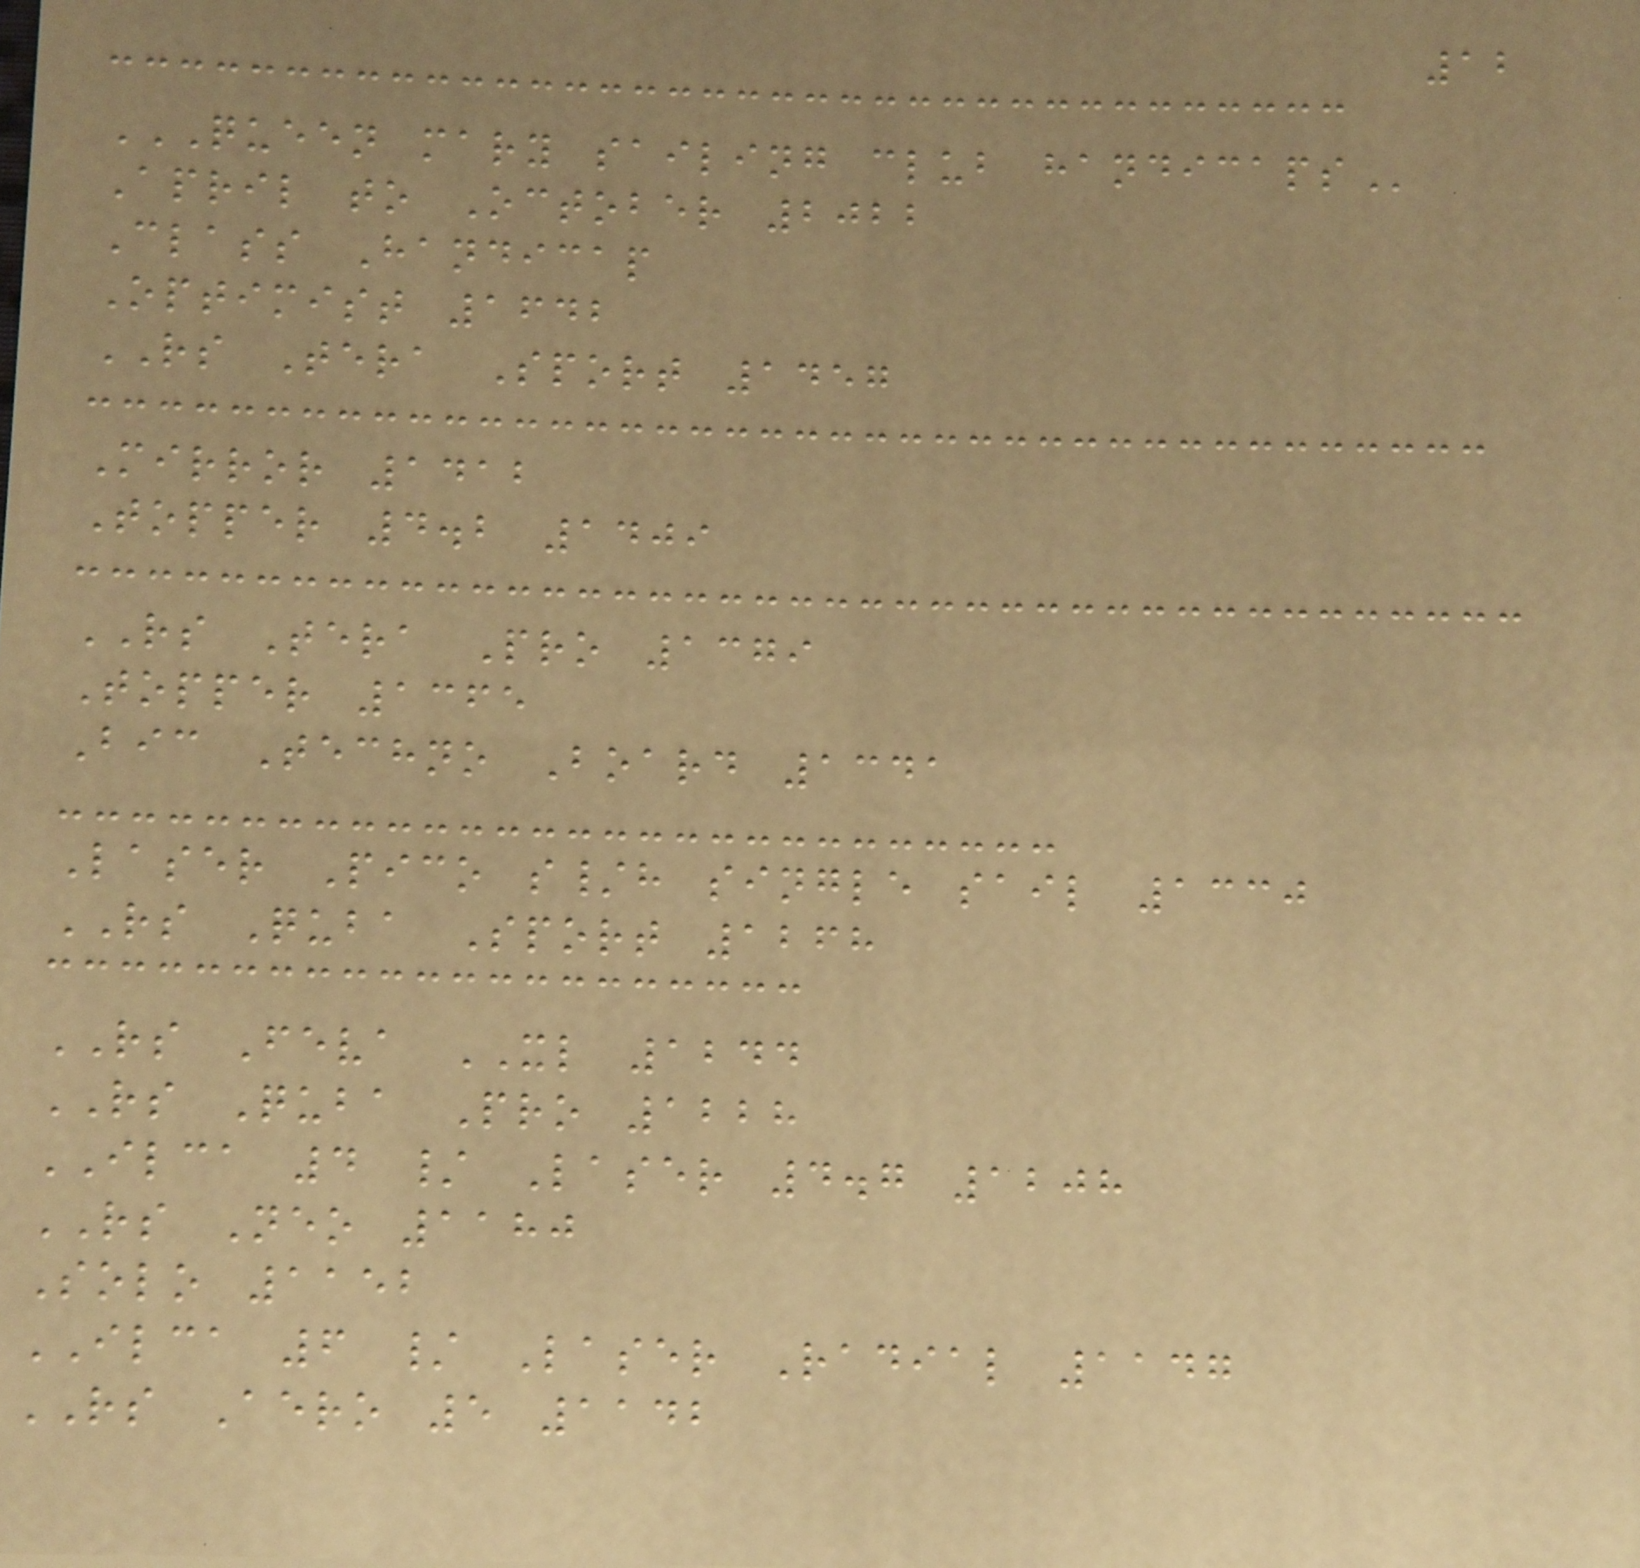12
QUEEN MARY SAILING CLUB HANDICAPS
April to October 2022
Class Handicap
Optimist 1642
RS Tera Sport 1457
Mirror 1412
Topper 4.2 1409
RS Tera Pro 1379
Topper 1365
Bic Techno Board 1341
Laser Pico s/h single sail 1330
RS Quba Sport 1268
RS Feva XL 1244
RS Quba Pro 1228
ILCA 4 / Laser 4.7 1208
RS Neo 1180
Solo 1152
ILCA 6 / Laser Radial 1147
RS Aero 5 1142
